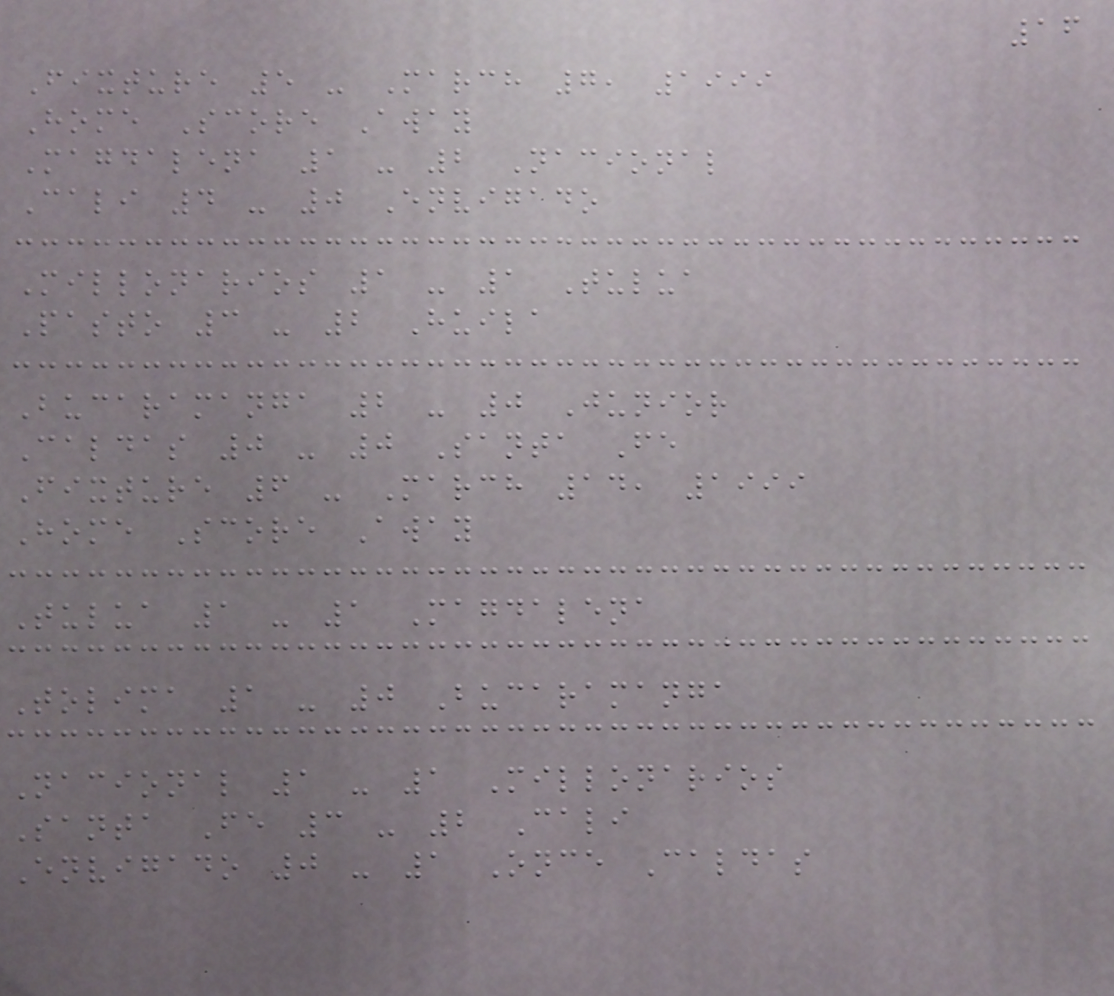16
Fixture 5 - March 7, 1999
Home Score Away
Magdalena 1 - 2 Nacional
Cali 4 - 0 Envigado
Millonarios 1 - 1 Tulua
Pasto 3 - 2 Huila
Bucaramanga 2 - 0 Junior
Caldas 0 - 0 Santa Fe
Fixture 6 - March 14, 1999
Home Score Away
Tulua 1 - 1 Magdalena
Tolima 1 - 0 Bucaramanga
Nacional 1 - 1 Millonarios
Santa Fe 3 - 2 Cali
Envigado 0 - 1 Once Caldas
